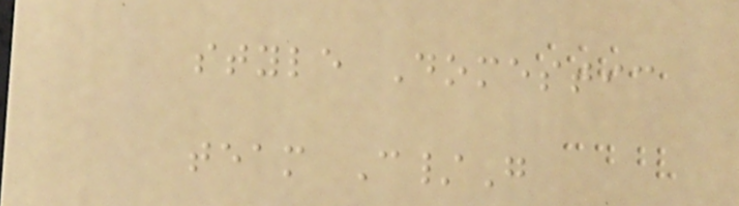style Domestic
team C/G
